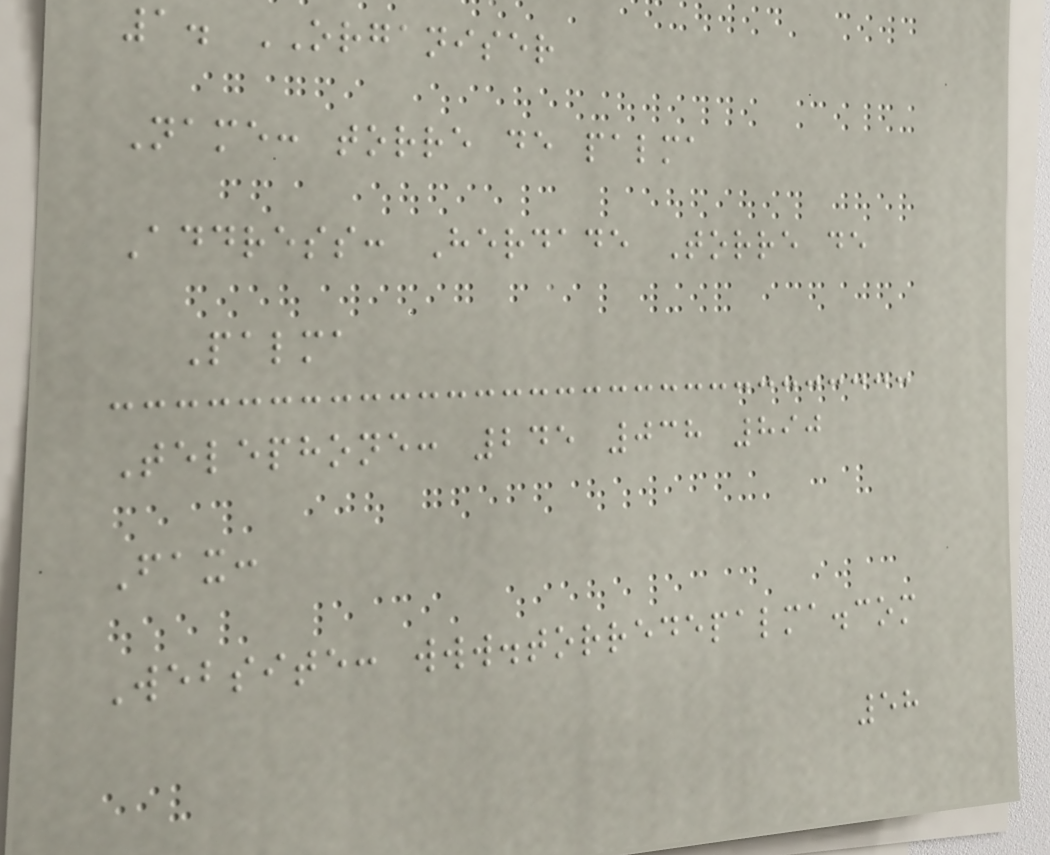1. ORGANISER
Name: torre de palma
Address: Herdade Torre de
Palma
Telephone: 245 038 890
Fax:
Website: www.torredepalma.com
58
